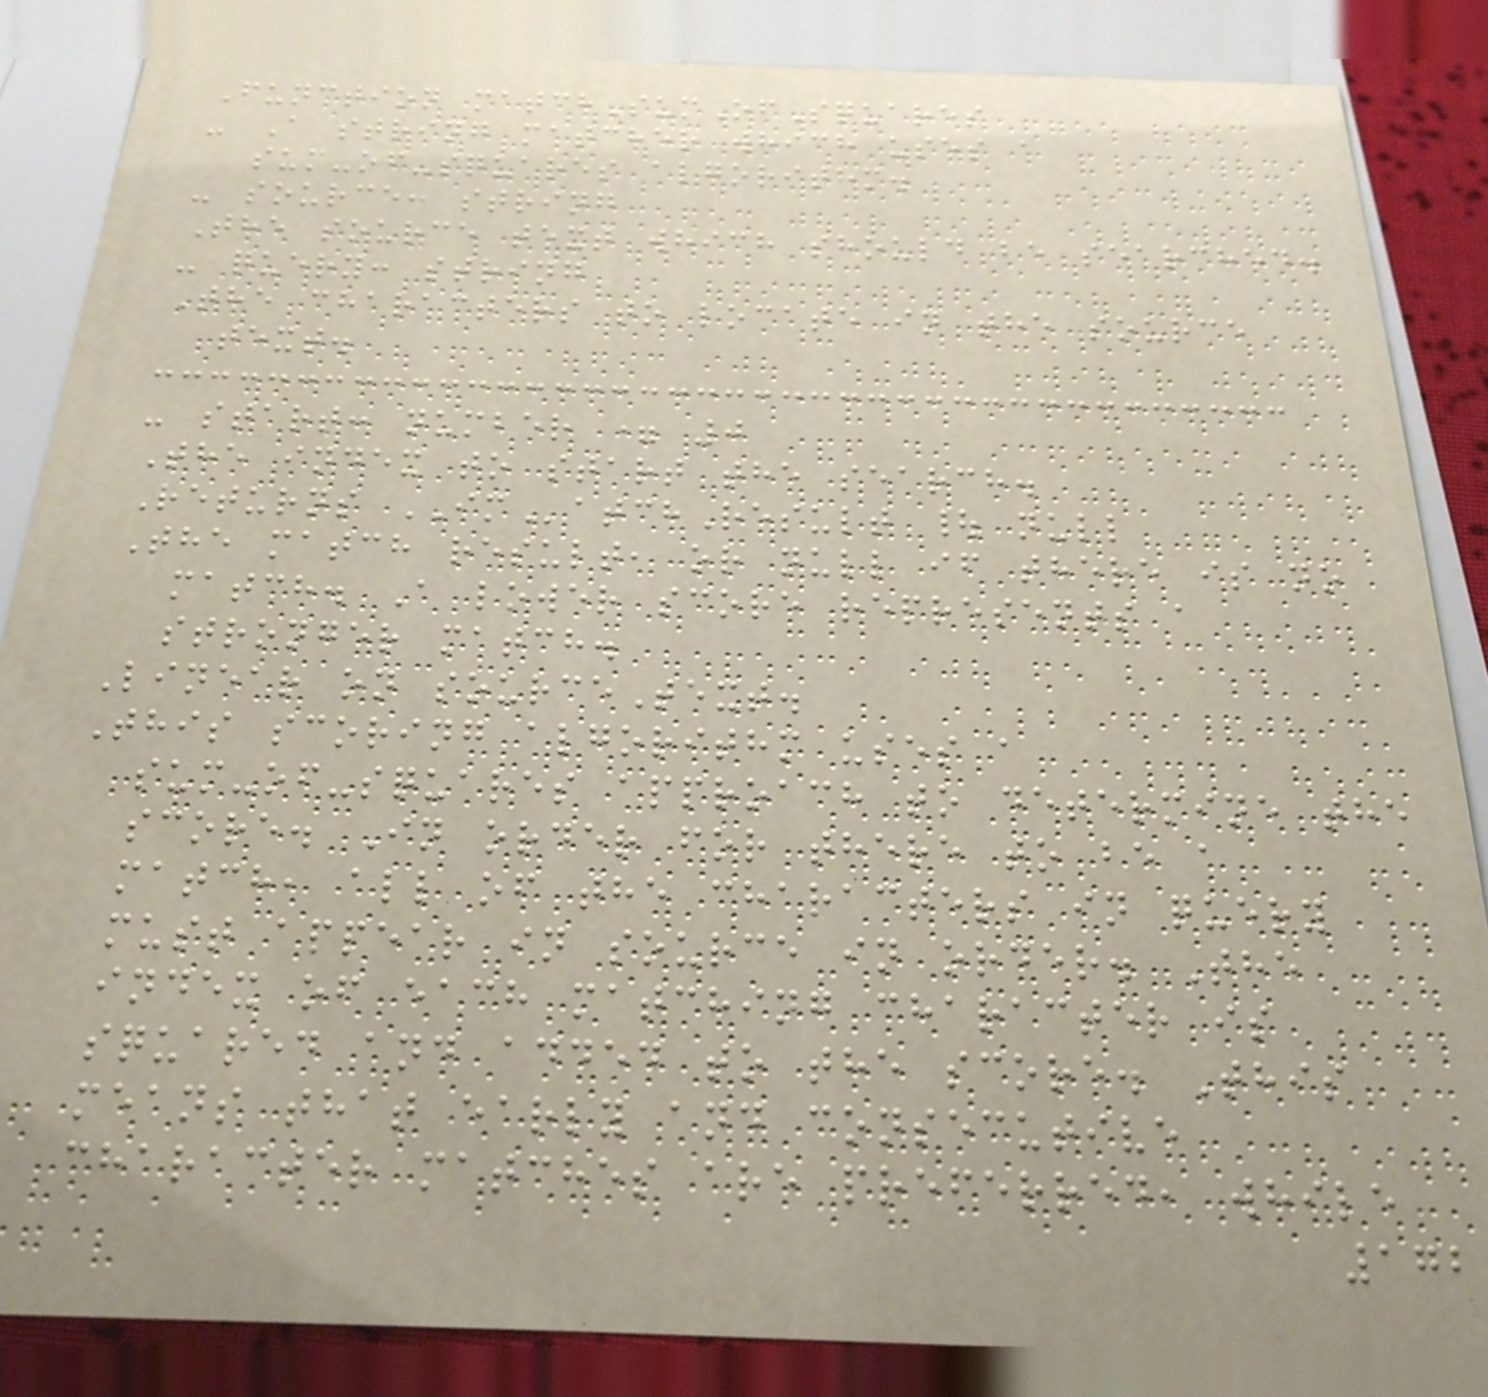Function matchSumOfSquares
- A string matcher which uses a
sum-of-squares algorithm.
- source: string
The source text which should be searched.
- query: string
The characters to locate in the source
text.
- start: number = 0
The index to start the search.
Returns IMatchResult | null
The match result, or null if there is no
match. A lower score represents a
stronger match.
Linear on sourceText.
This scoring algorithm uses a
sum-of-squares approach to determine the
score. In order for there to be a
match, all of the characters in query
must appear in source in order. The
index of each matching character is
squared and added to the score. This
means that early and consecutive
character matches are preferred, while
172
